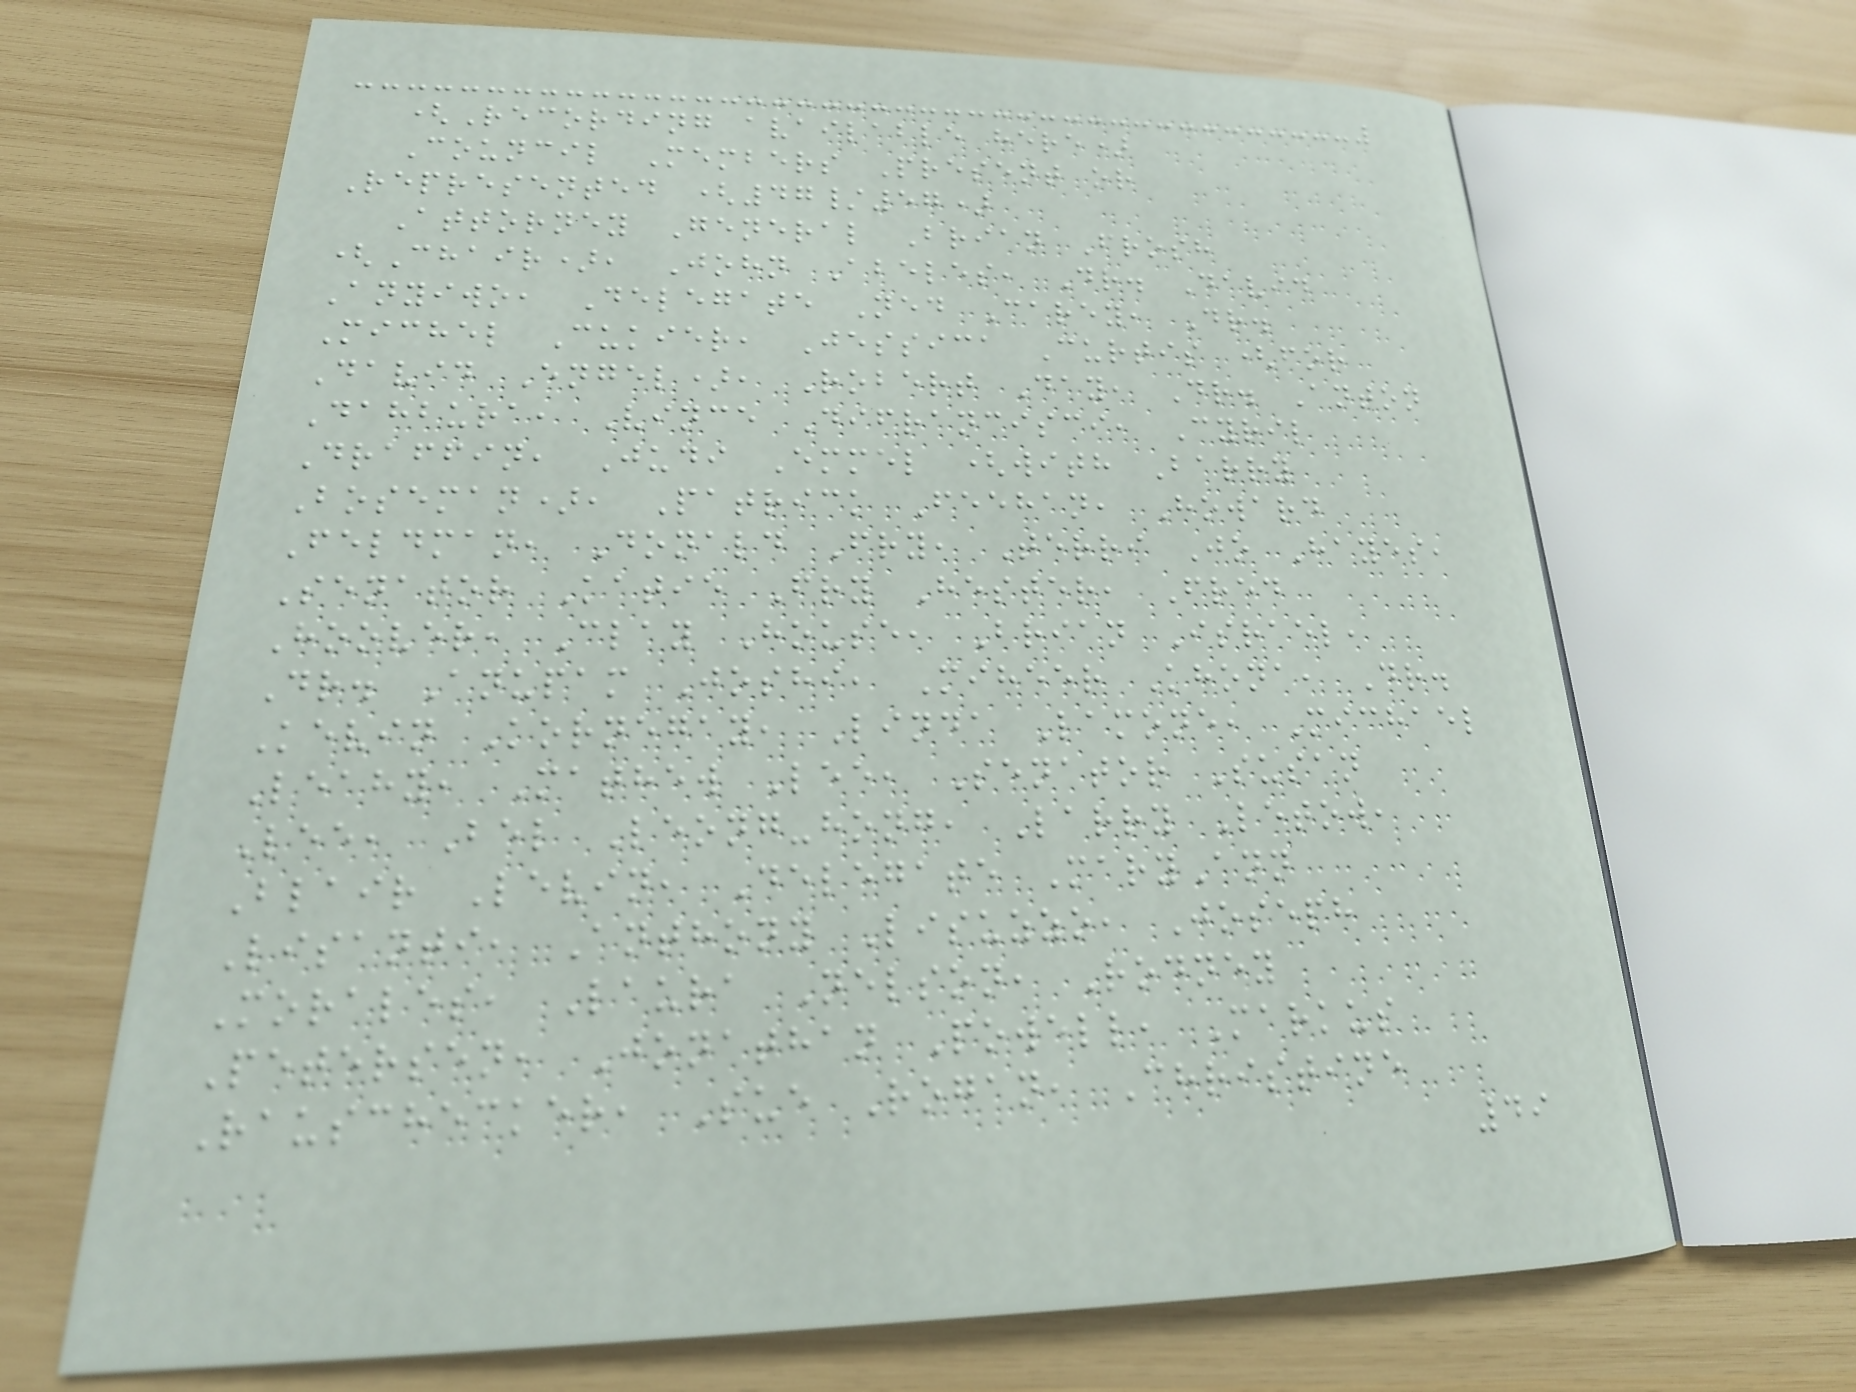(Recording available here)
Council Members Present or
Represented (47/57)
Attorney General Brian Frosh
(Chair), John Abeles, Dr. David
Anyiwo, Delegate Ned Carey, Dr.
Michel Cukier, Jessica Curtis (for
David Engel), Robert Day, Dr. Anton
Dahbura, Vince Difrancisci, Cyril
Draffin, Judi Emmel (with Barry
Boseman), Patrick Feehan, Howard
Feldman, Donald Fry, Terri Jo Hayes,
Senator Katie Fry Hester, Fred
Hoover, Clay House, Brian Israel,
Dr. Anupam Joshi, Miheer Khona, Dr.
Kevin Kornegay, Linda Lamone, Michael
Leahy, Mathew Lee, Senator Susan
Lee, Bel Leong-hong, Larry Letow,
Blair Levin, Delegate MaryAnn
Lisanti, Anthony Lisuzzo, Joseph
Morales, Laura Nelson, Rodney
Petersen, Jonathan Powell, Markus
Rauschecker, Sue Rogan, Christine
49
